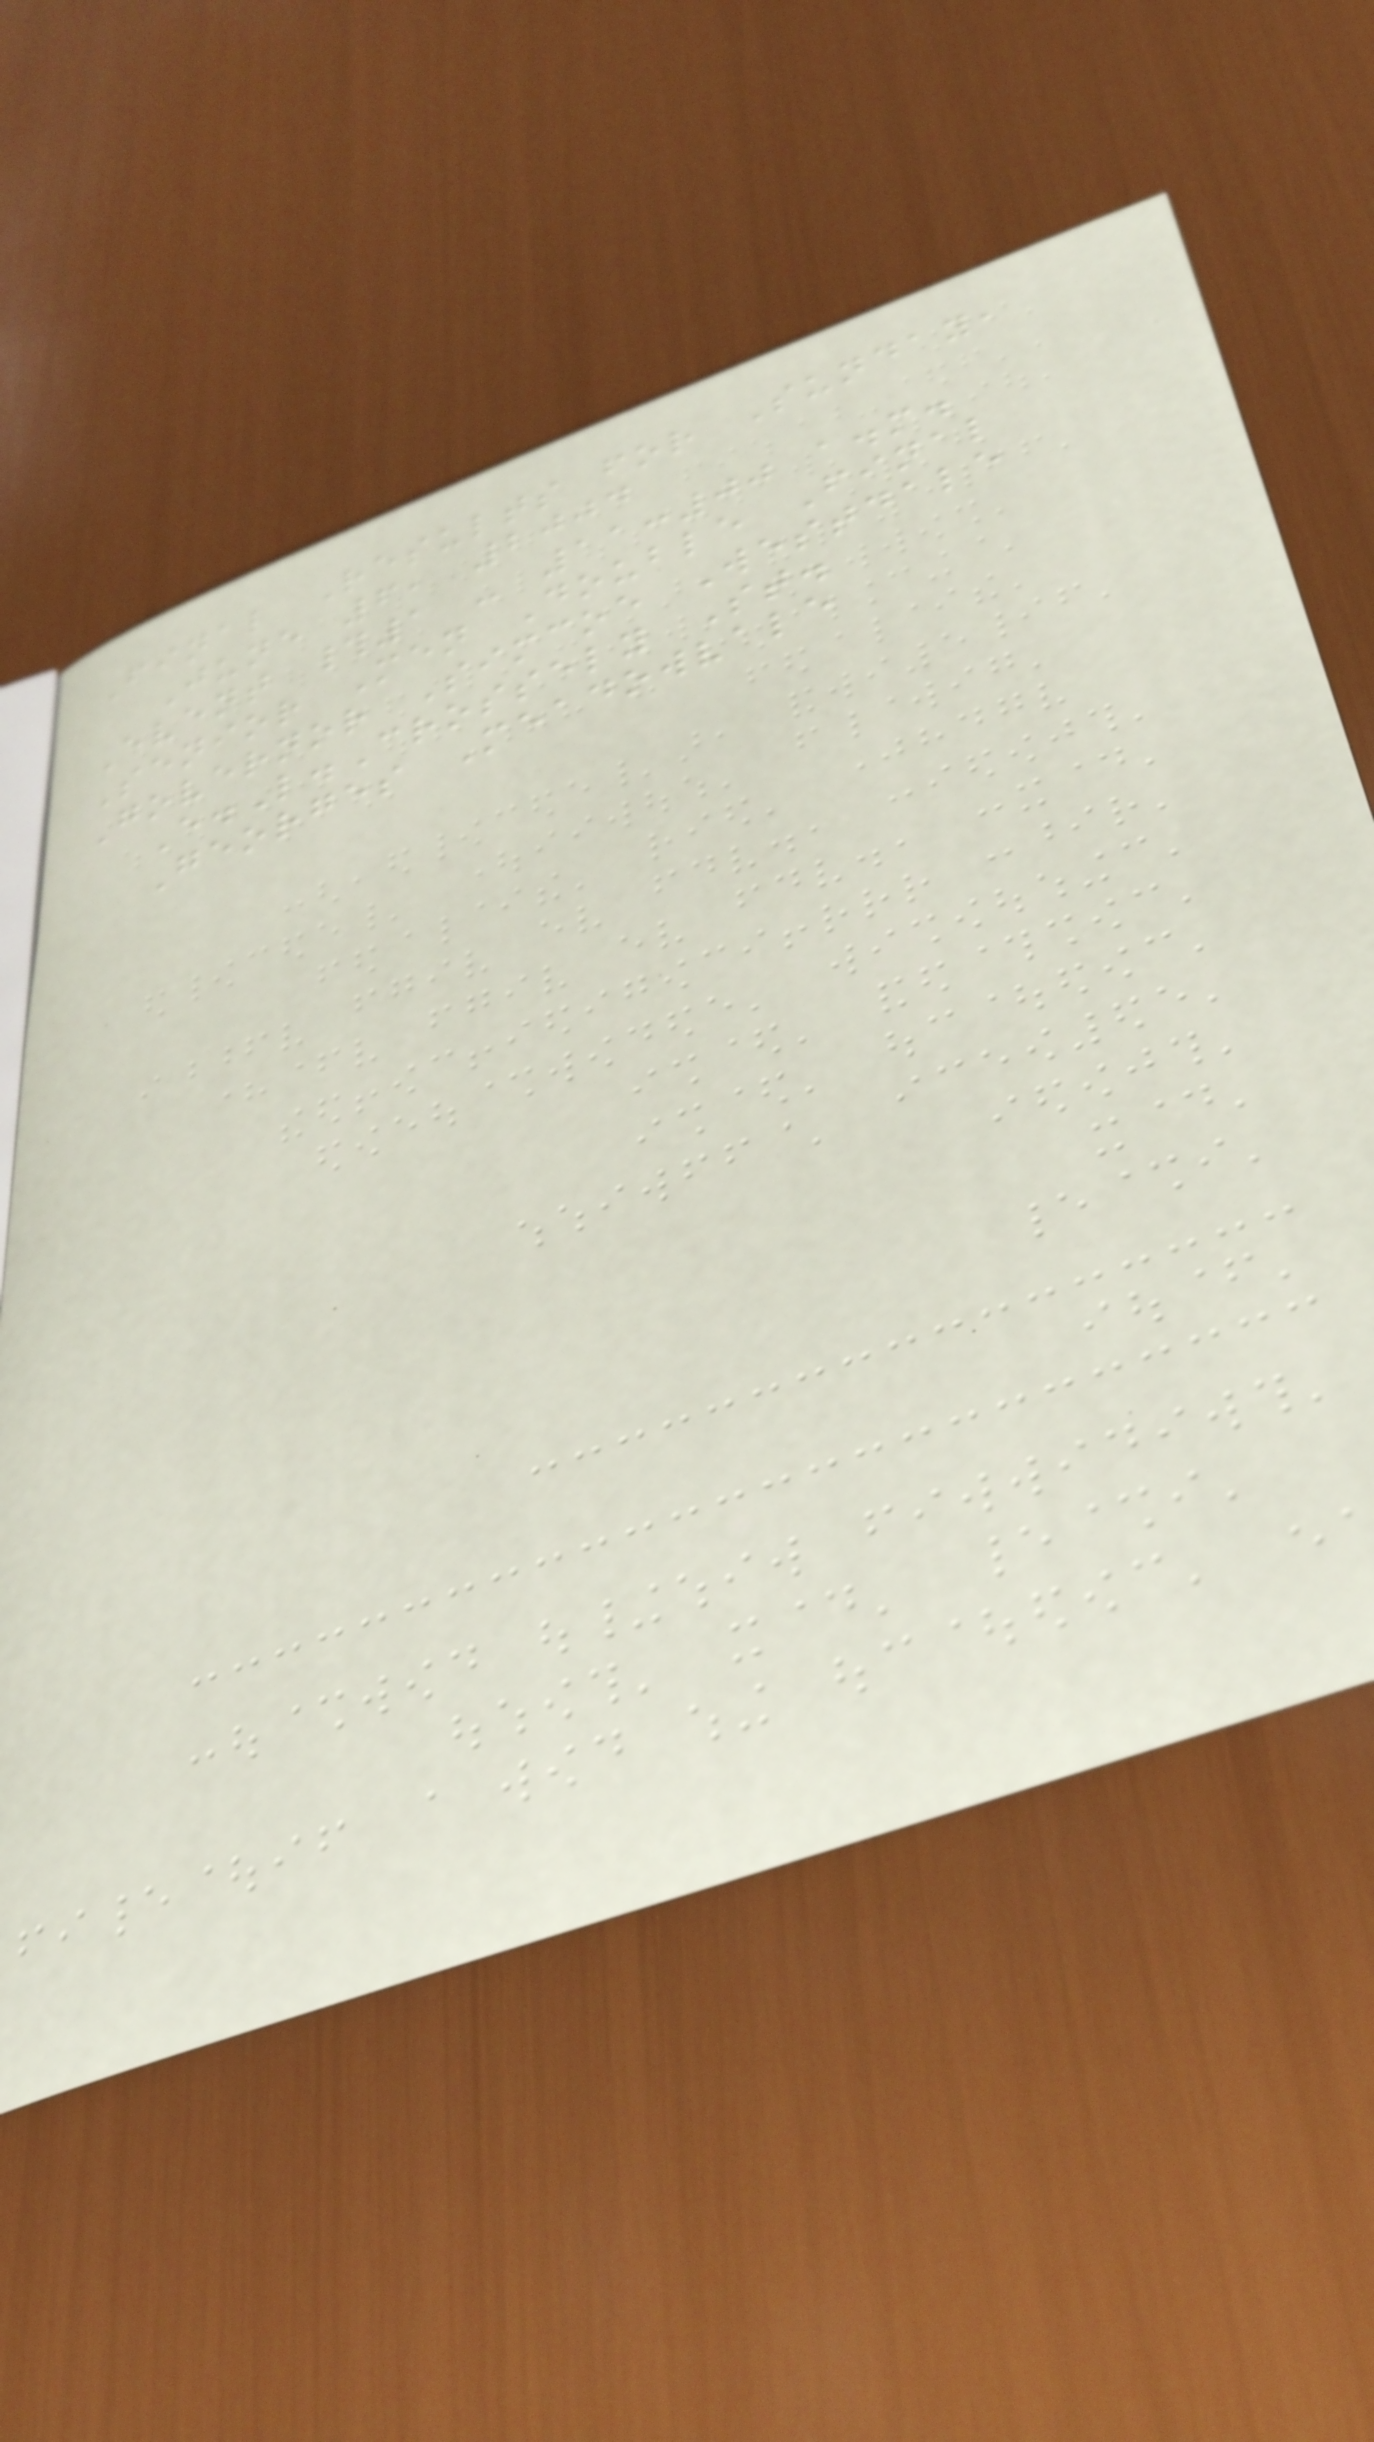Final Results for Sunday,
June 6, 2004
Event #1 - 11:00 a.m.
Senior Men Double Final
Governor Simcoe Westdale
E.L.Crossely St.
Georges Meadowvale
